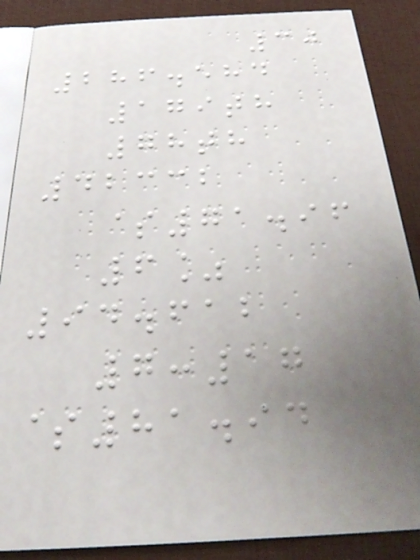30
286.584
179th
78th
42332
$71.96
6%
94.612
7:17
$81.94
